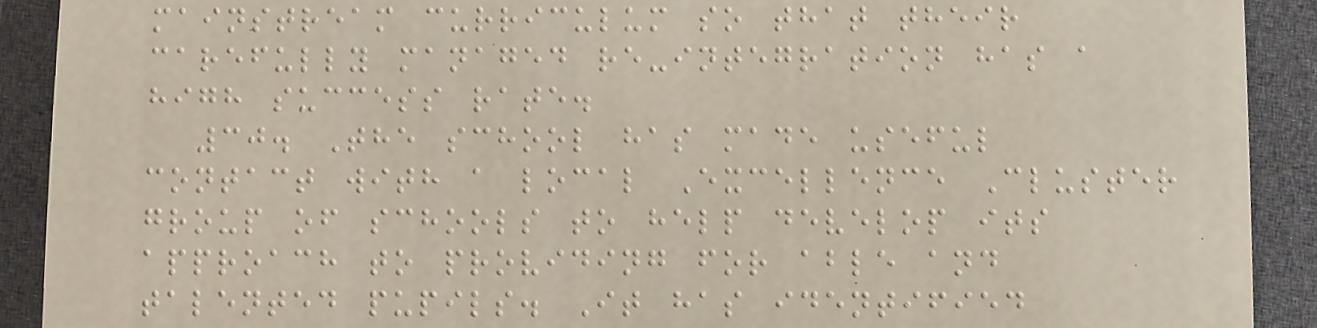mainstream curriculum so that their
carefully managed re-integration has a
high success rate.
30. The school has made useful
contact with a local Excellence Cluster
group of schools to help develop its
approach to providing for able and
talented pupils. It has identified
